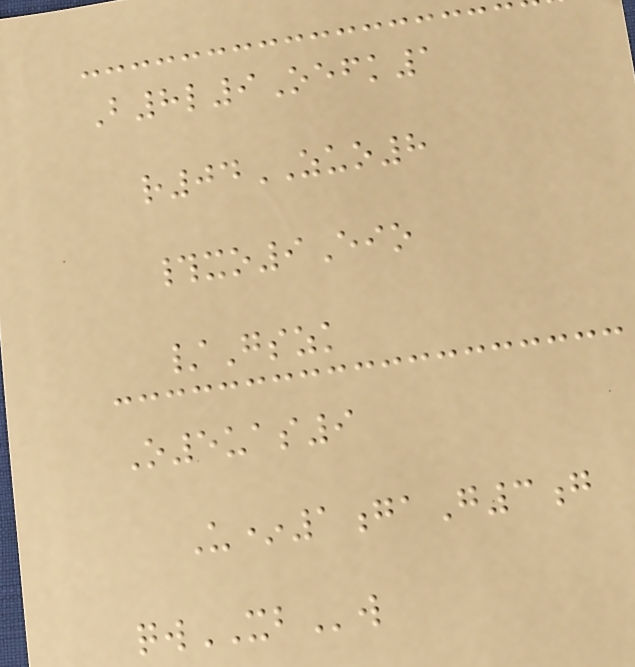B8l9Oefk1
r04ZUO8
#xo9Eio
/Gszk
O5uas9
U*1gaG3g
qwXBw
